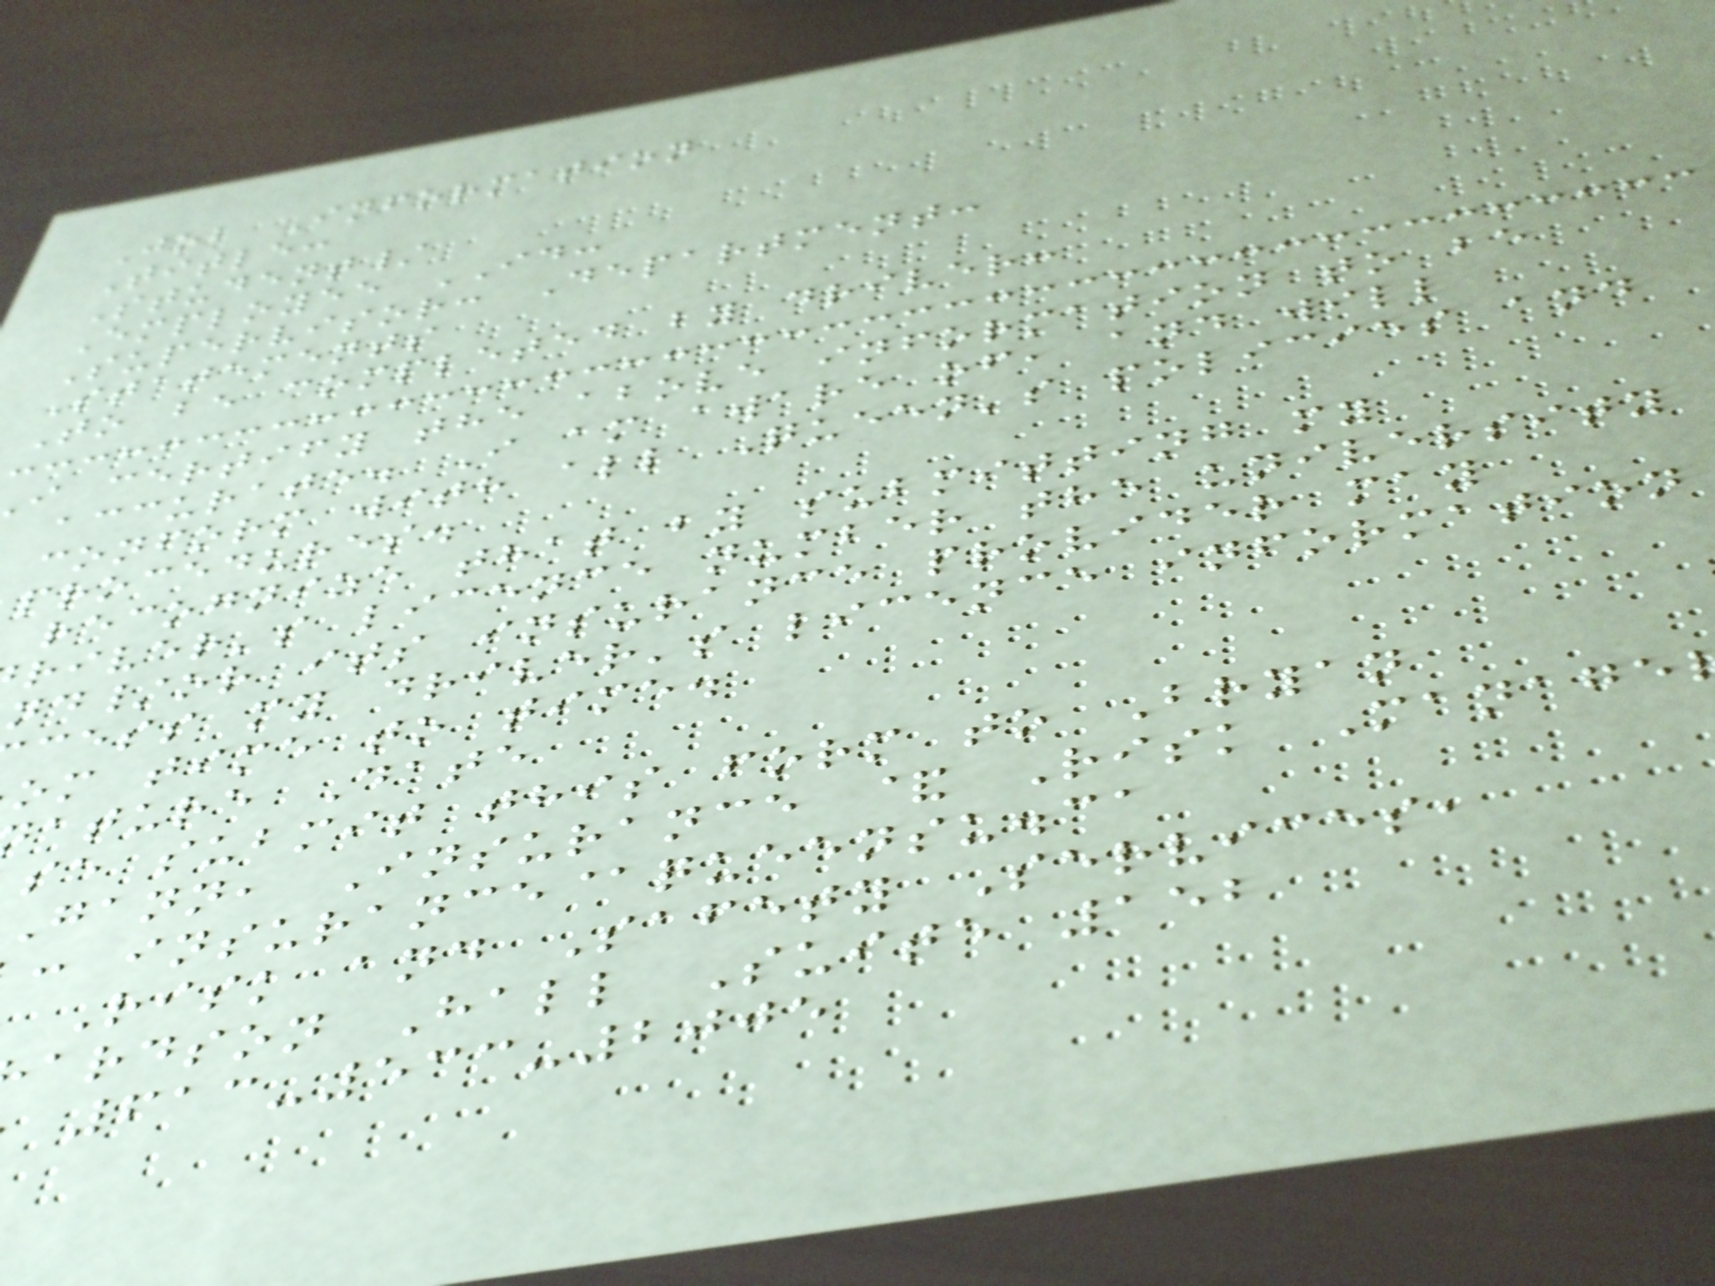Job Information
Title:
Student/
Employee ID:
Supervisor: Department:
Statements
To be completed by driver:
i certify the above information to be
accurate. I am aware of, and will
conform with all Queen's policies and
procedures.
recognize that by submitting my
river's licence number the university
nd/or its insurance provider may
cess my driver's licence information
om time to time.
ature Date
se submit this form to Bryan
Gann, Insurance & Risk Manage
: insurance@queensu.ca
Risk and Safety Services,
ardson Hall Suite 152
613-533-2005
